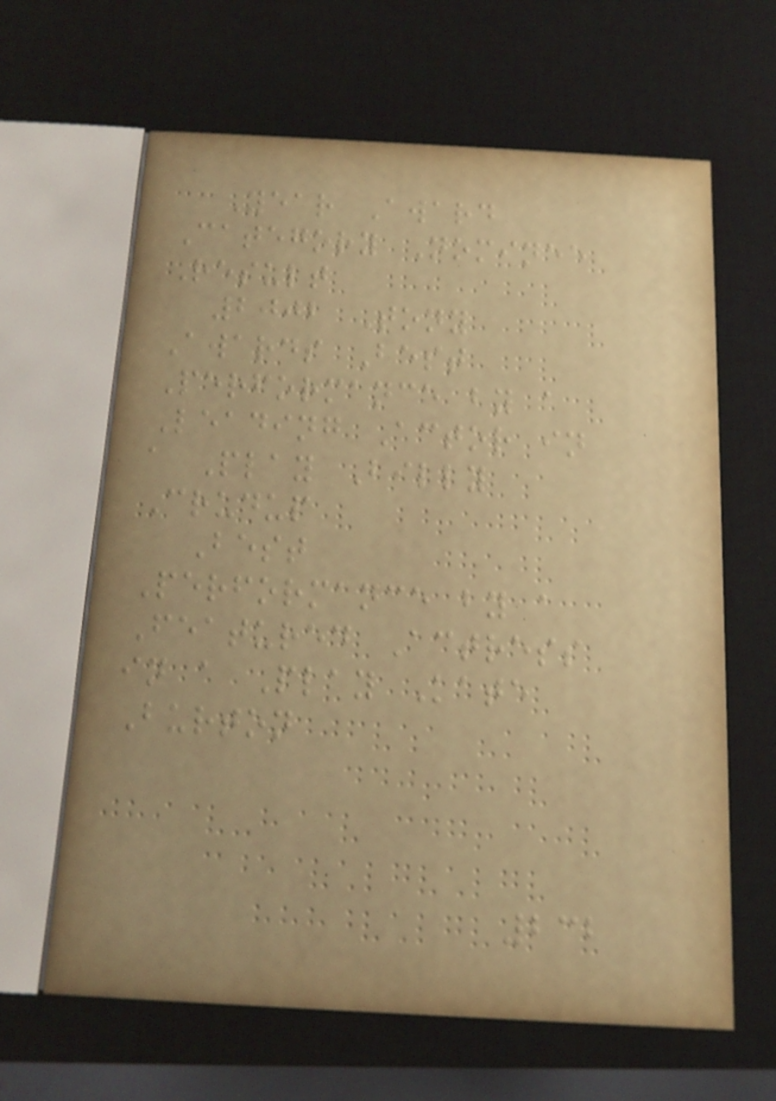Year Award
Category Nominee
Result
2002 Tony
Awards Best
Performance by a
Leading Actor in
a Play Billy
Crudup
Best
Performance by a
Featured Actress
in a Play Kate
Burton
232
